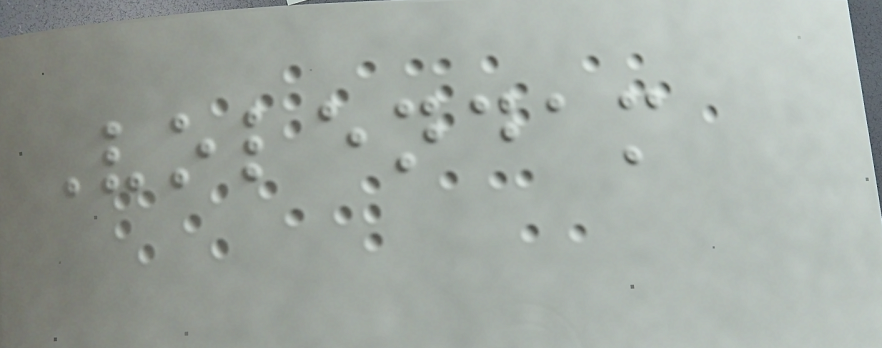Volendam
